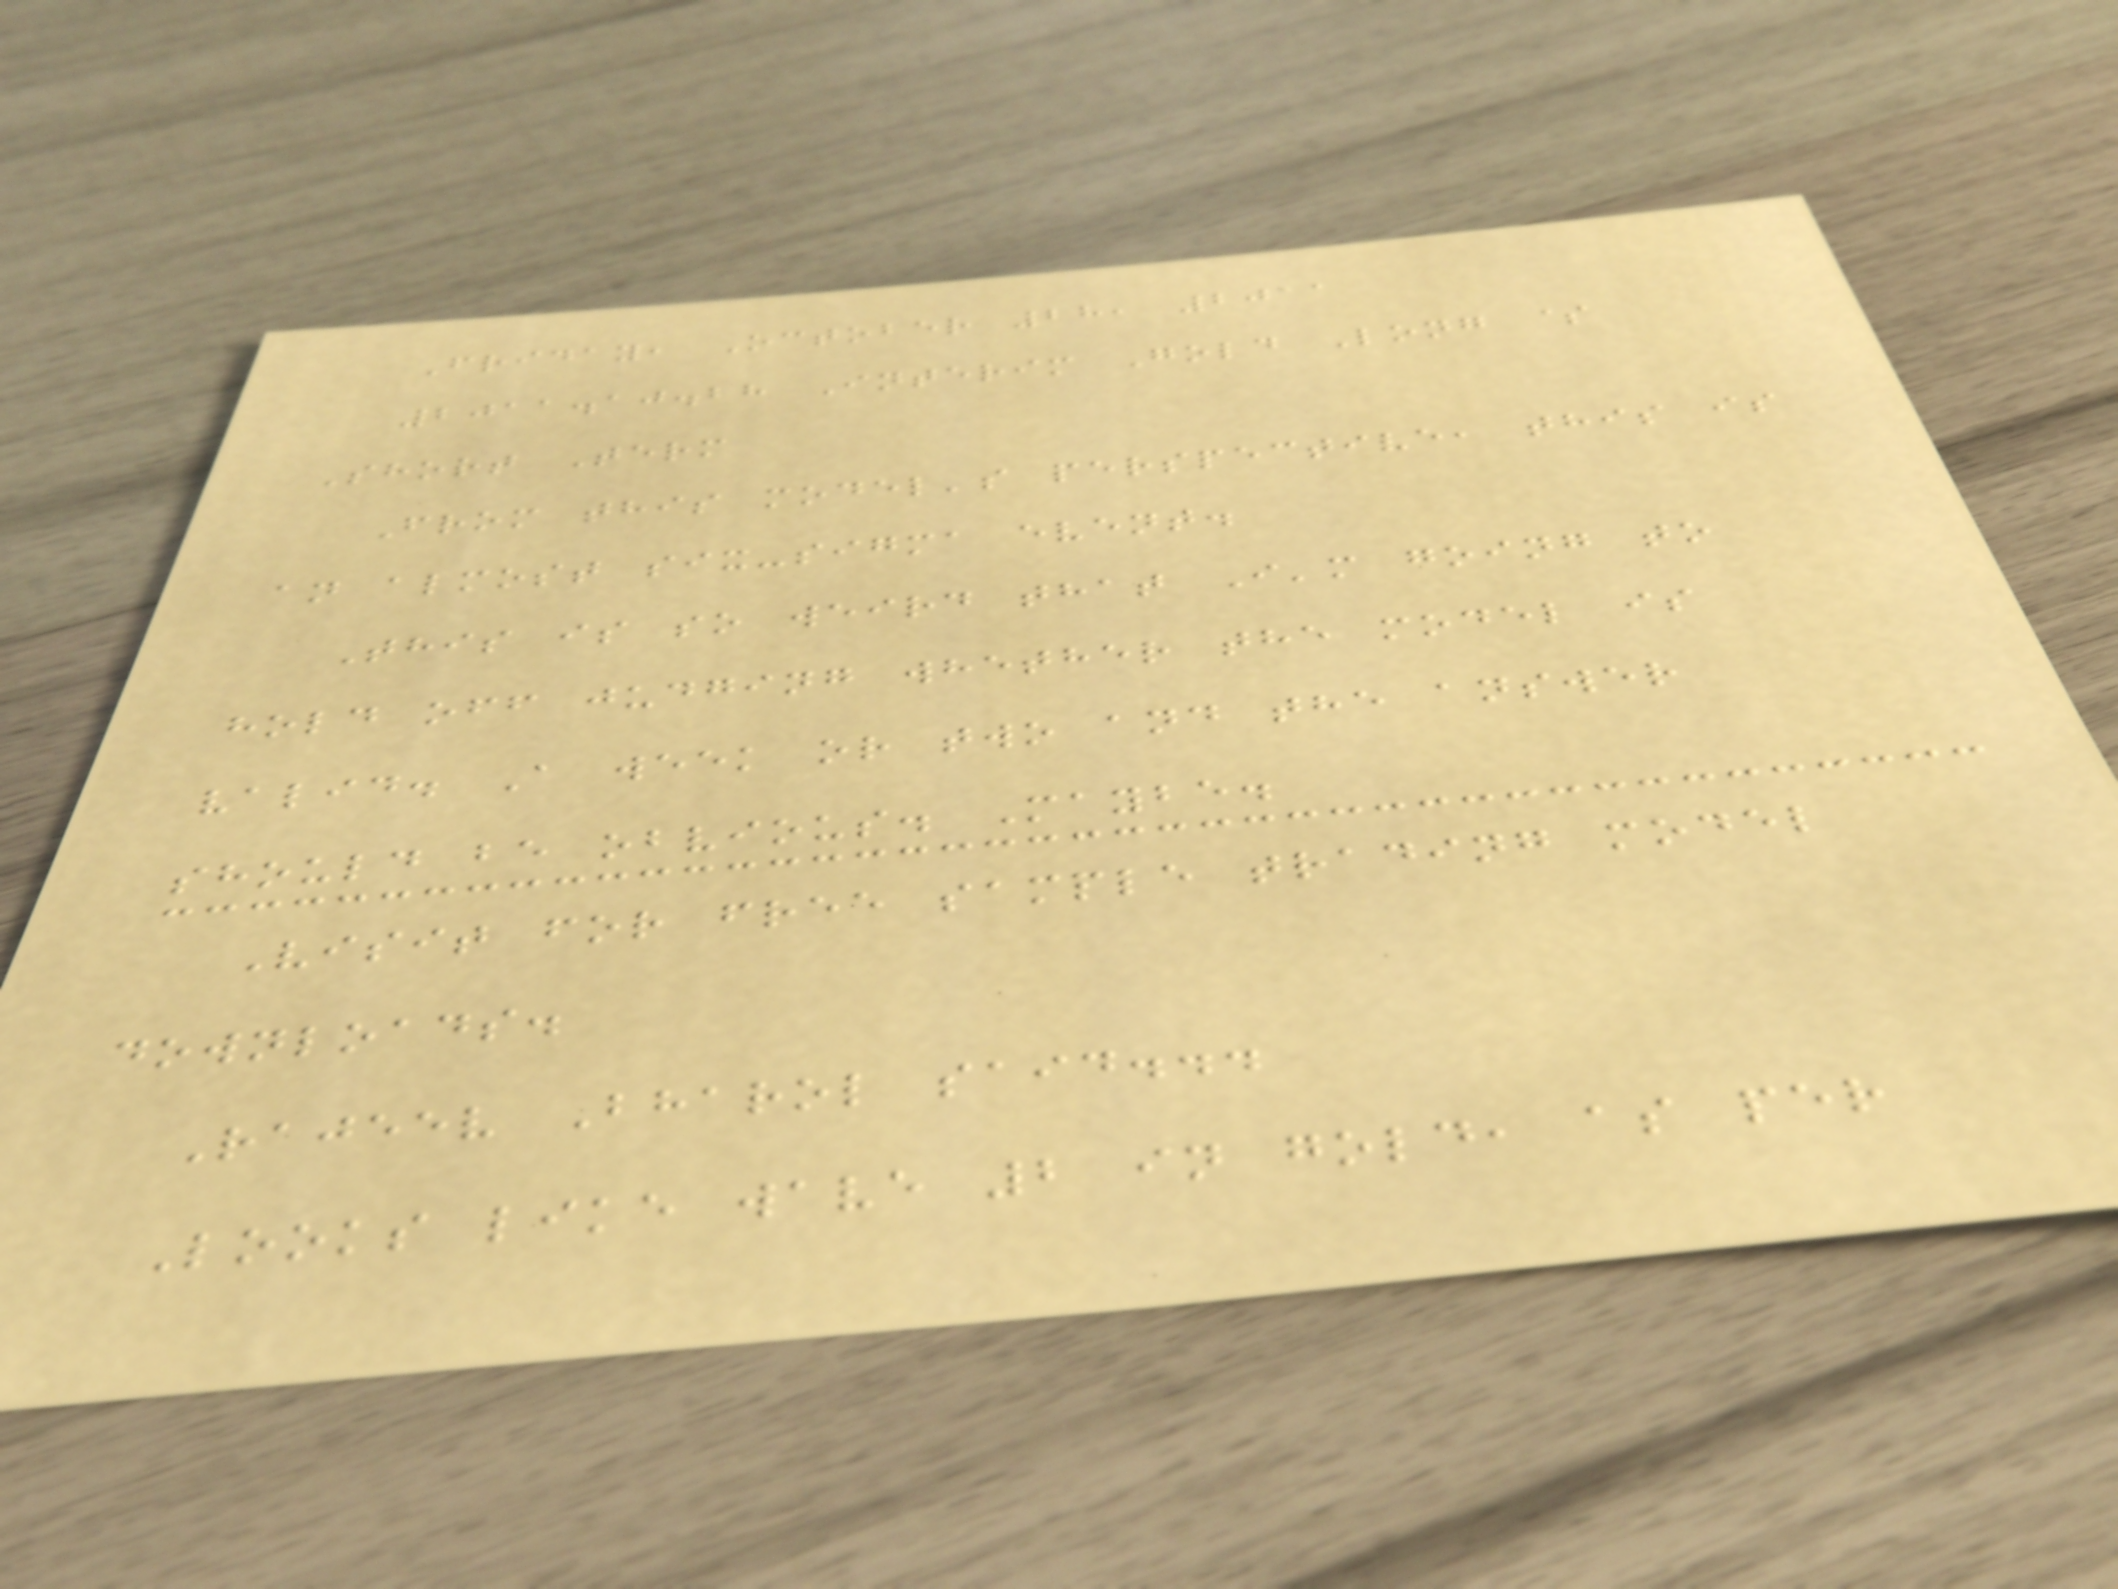Friday, October 28, 2011
2011.10.28 Interim Gold Long $
Short Term
From this model's perspective, this is
an almost six-sigma event.
This is so weird that I'm going to
hold off judging whether the model is
valid. A week or two and the answer
should be obvious. Maybe.
Visit for free sample trading model
downloads.
Rajeev Bharol said...
Looks like wave 2 in gold, as per
